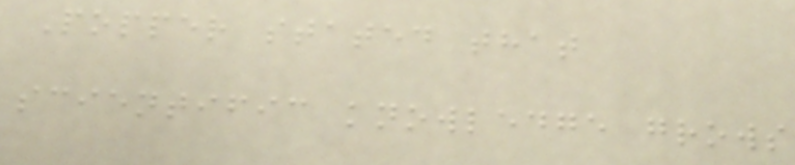Popper stated that
scientific knowledge grows
